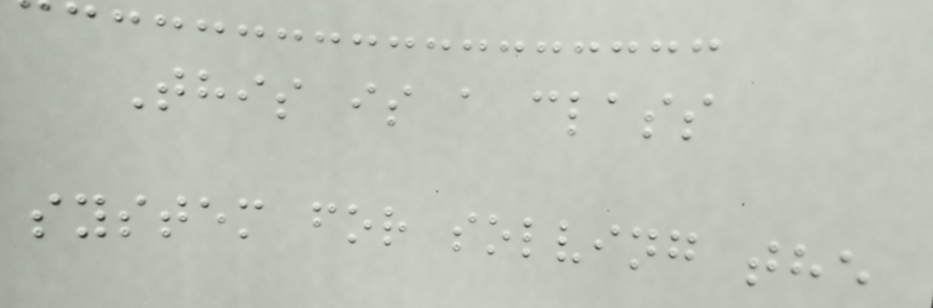This is a class
system for solving the
